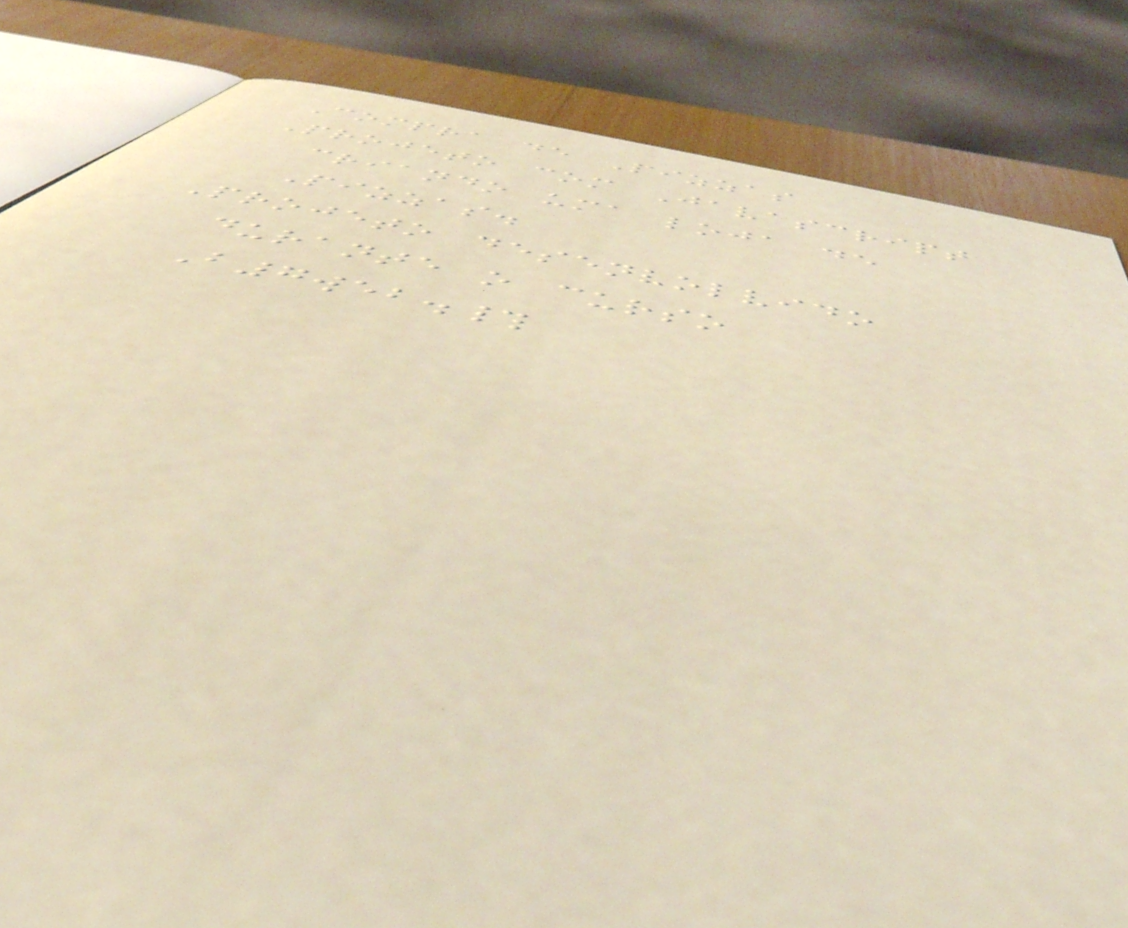Compra de Pizzas
Projeto com Javascript
criando uma loja de
Pizzas.
Projeto desenvolvido
durante o curso
B7web.#
